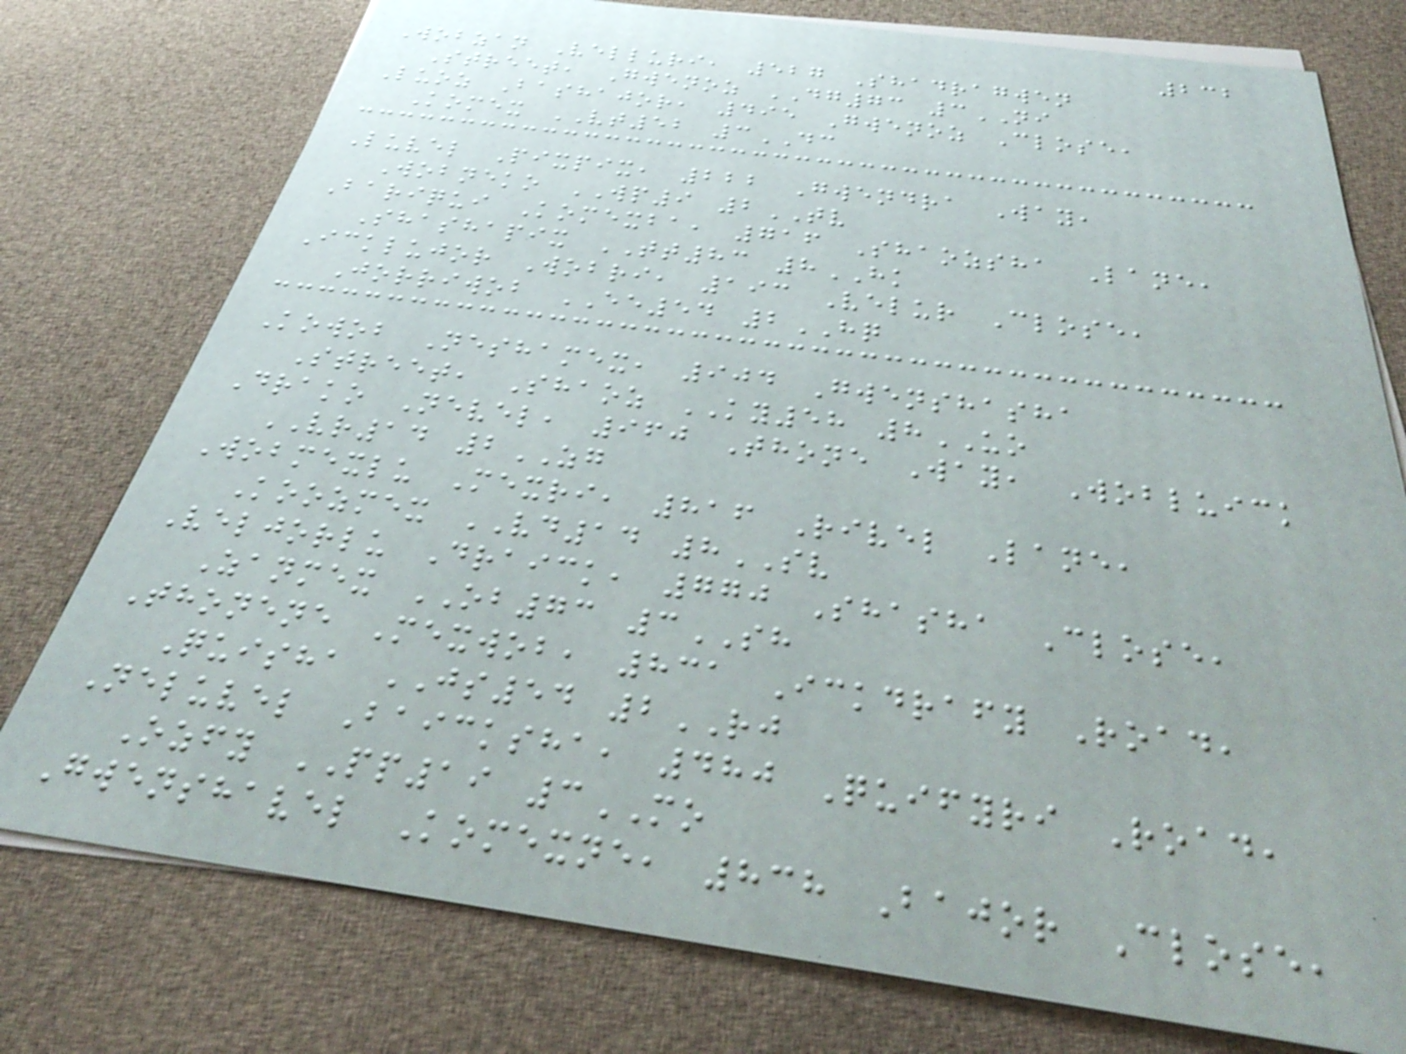232
Wobzan Velluri, 527 Shadragwen
Street, Gwenoz DG73 3NI
Luoz Bashajor, 495 Gwenoz Close,
Komex VT52 3DC
Luvel Pixpix, 222 Gwendra Way,
Wobneko WP9 2TV
Bariqui Komexba, 716 Shaozsha Lane,
Shashapix TT83 8HK
Icklujor Wobri, 193 Velur Close,
Jorriwob EE54 2HQ
Kowob Neshamex, 904 Gwenshasha
Street, Shaoz KY58 8UO
Drako Nevel, 960 Thone Way, Wobluick
VR14 2ZG
Wobmexlu Mexri, 816 Rivel Lane,
Koozmex VD14 8SV
Veljorlu Draick, 770 Shasha Close,
Zanmex OB73 3SH
Thonene Mexwob, 831 Ickdrafy Road,
Quisha JS54 2RJ
Neluvel Baicksha, 480 Quifyri Road,
Ozfy PP19 3MO
Gwenshavel Komexne, 838 Bajor Close,
